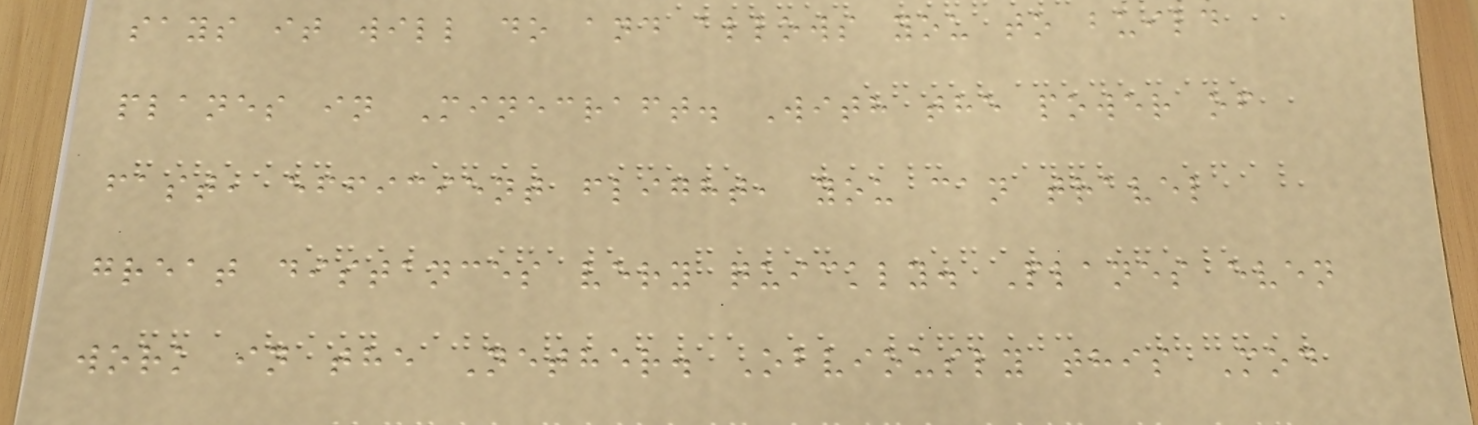says it will do and allows you to build
planes in Minecraft. With the power of
fast, efficient flight, you can travel
great distances very quickly. Planes even
work in the Nether. Obviously this Mod
